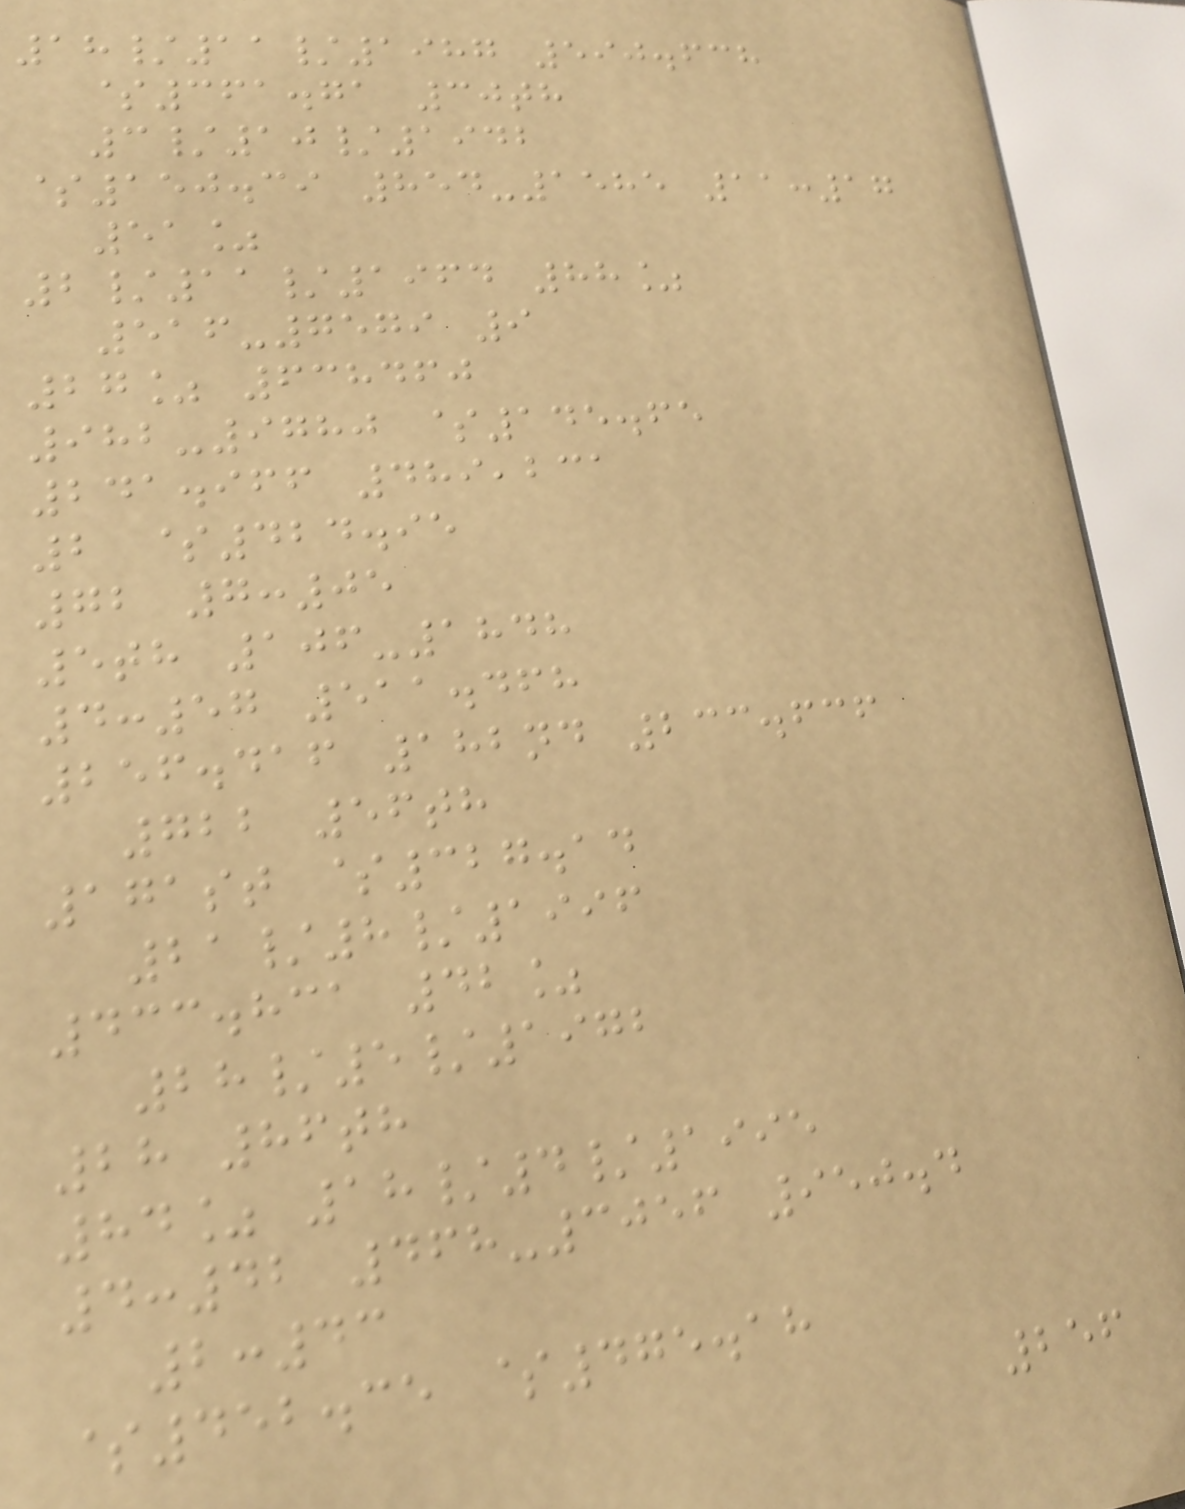18/11/1987 590.638
$361.71 30th
3/10/1942
$150.39 854-1585 11:17
51%
2/11/1964 88%
516-7579 9
27% 638460
982-9780 $145.65
241.966 489,231
2 $424.95
72 7:05
5th 106-1848
4:57 511.468
256.416 182nd 233.636
722 56th
171st $327.14
21/8/1996
433.831 42%
28/5/1972
28 86th
84% 18/4/1995
4:42 468-3056 950.4
2:43
$452.35 $475.18
256
